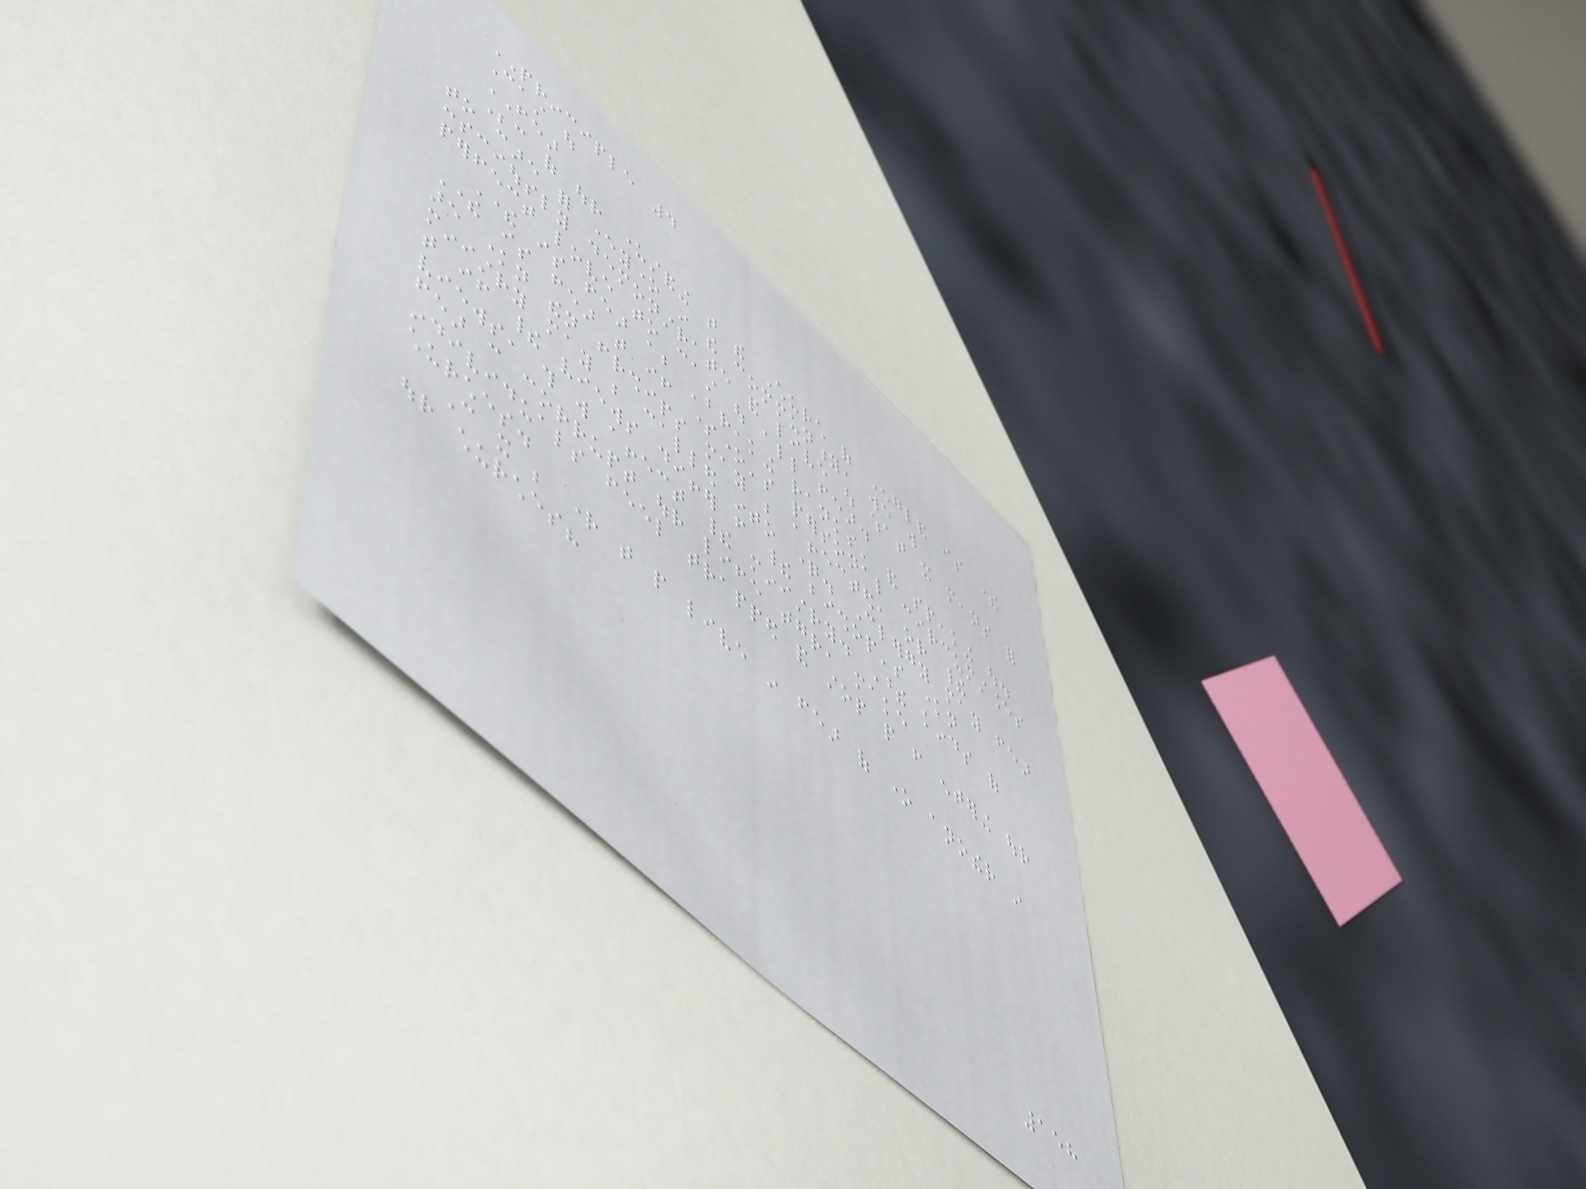PRINCIPLE 4
Cast out
FEAR
Because of our understanding that the Church of England is there
to care for everyone in the community, we will
consciously demonstrate and live out what it means for
perfect love to cast out all fear.
There is fear about 'breaking ranks' and speaking out.
There is fear that if someone's personal circumstances
are known then friendships may be affected, or their
ministry may be called into question. Clergy may fear
that if their views differ from their bishop's known
views, this will affect their ministry. These kinds of
fear can corrupt our life together, make
individuals feel trapped and stop people from entering our
churches.
Can it be right that people live in fear of one another in
our churches?
158
